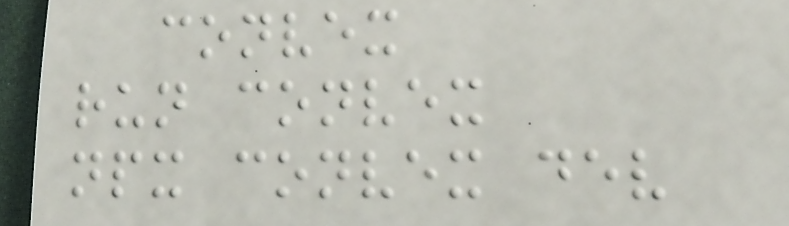convex
run convex
npx convex dev
